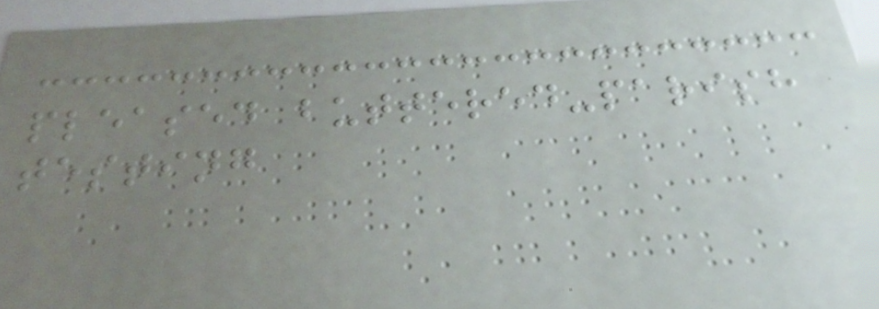pleased buttered-parish
testing
